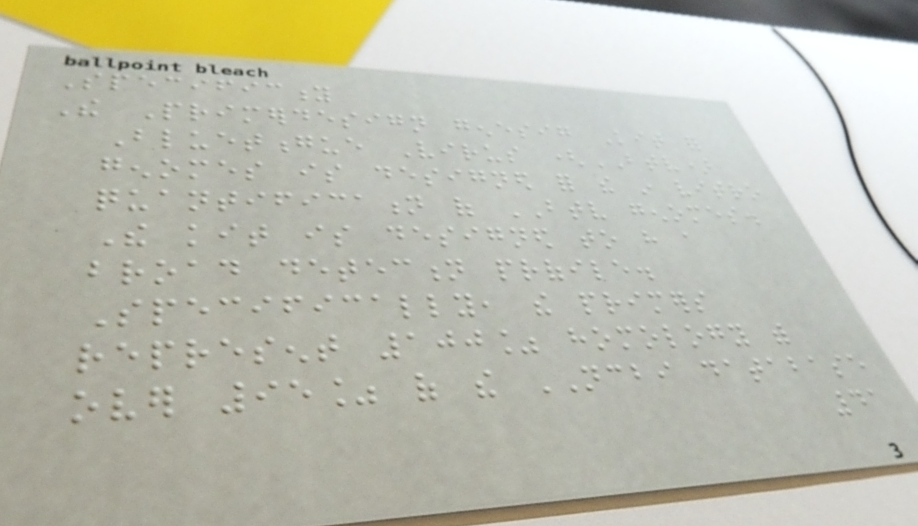Specificity
The Primerdesign genesig Kit for
Bluetongue Virus (BTV)
genomes is designed for the in vitro
quantification of BTV genomes.
The kit is designed to have a
broad detection profile.
Specifically, the primers
represent 100% homology with
over 95% of the NCBI database
41
